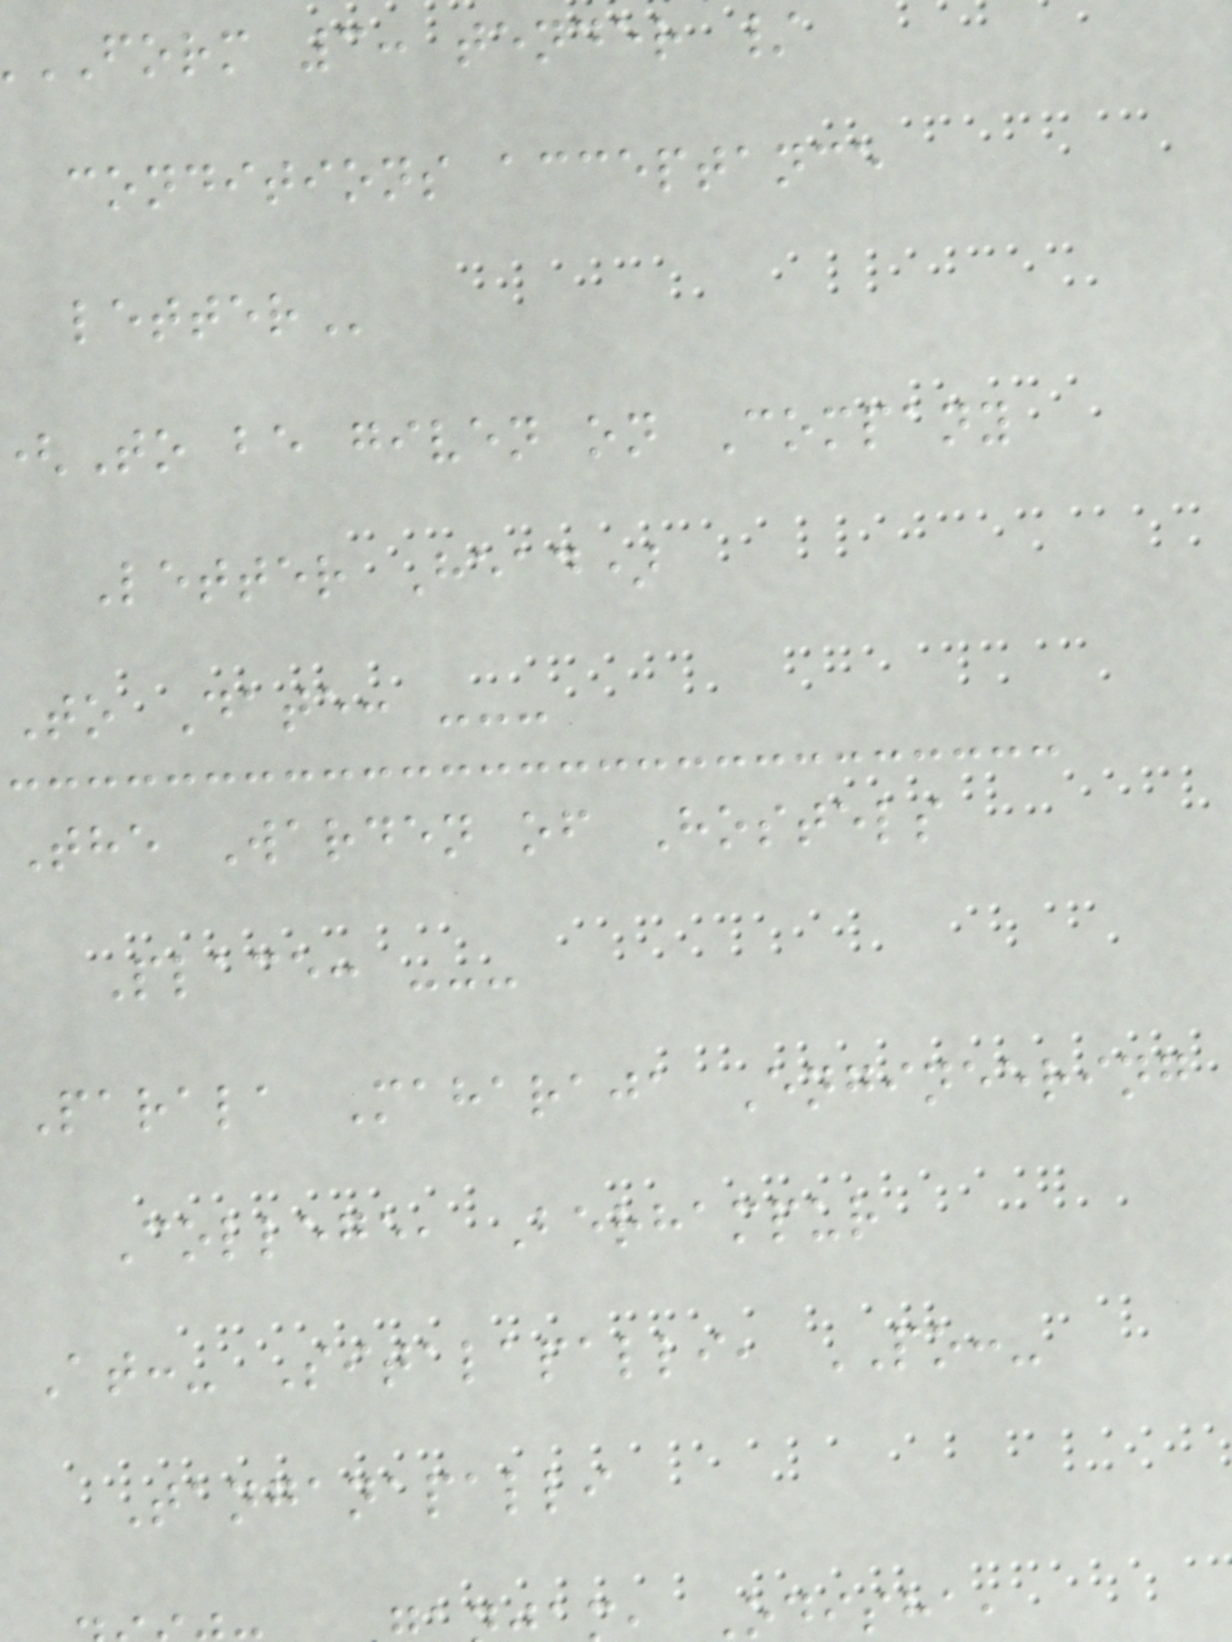FORM 3: tender /
conditions acceptance
To be given on Company
Letter Head)
To Date: ---
The Warden of Hostels
Place: ---
Parala Maharaja Engineering
College, Berhampur
At:- Sitalapalli, PO:-
Tanganapalli
Odisha,
